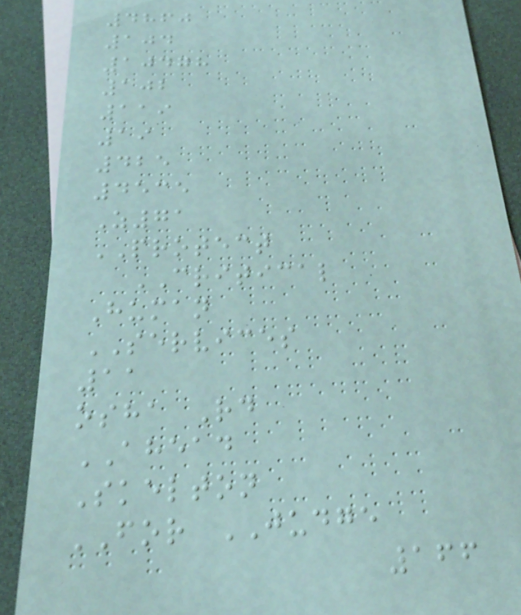4860
104
10478
102
119
19
425
4535
Z71
PROTECT
CRITICAL
Human
SERVICES
11
osha Rd
AHEAD
Skelton
FOR JUDGE
166
